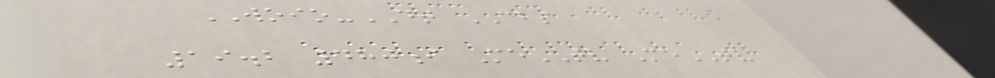WOIO-DT CBS
19.2 480i MeTV MeTV
